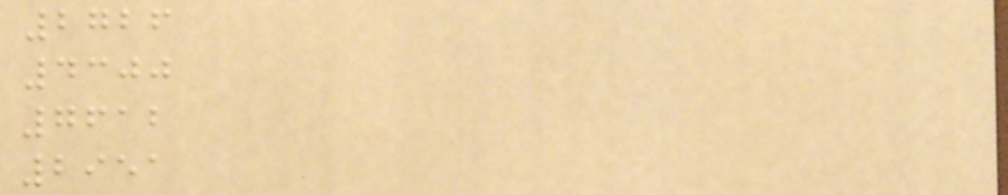2726
4300
7612
2951
